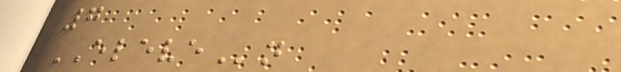7
ELEVEn
